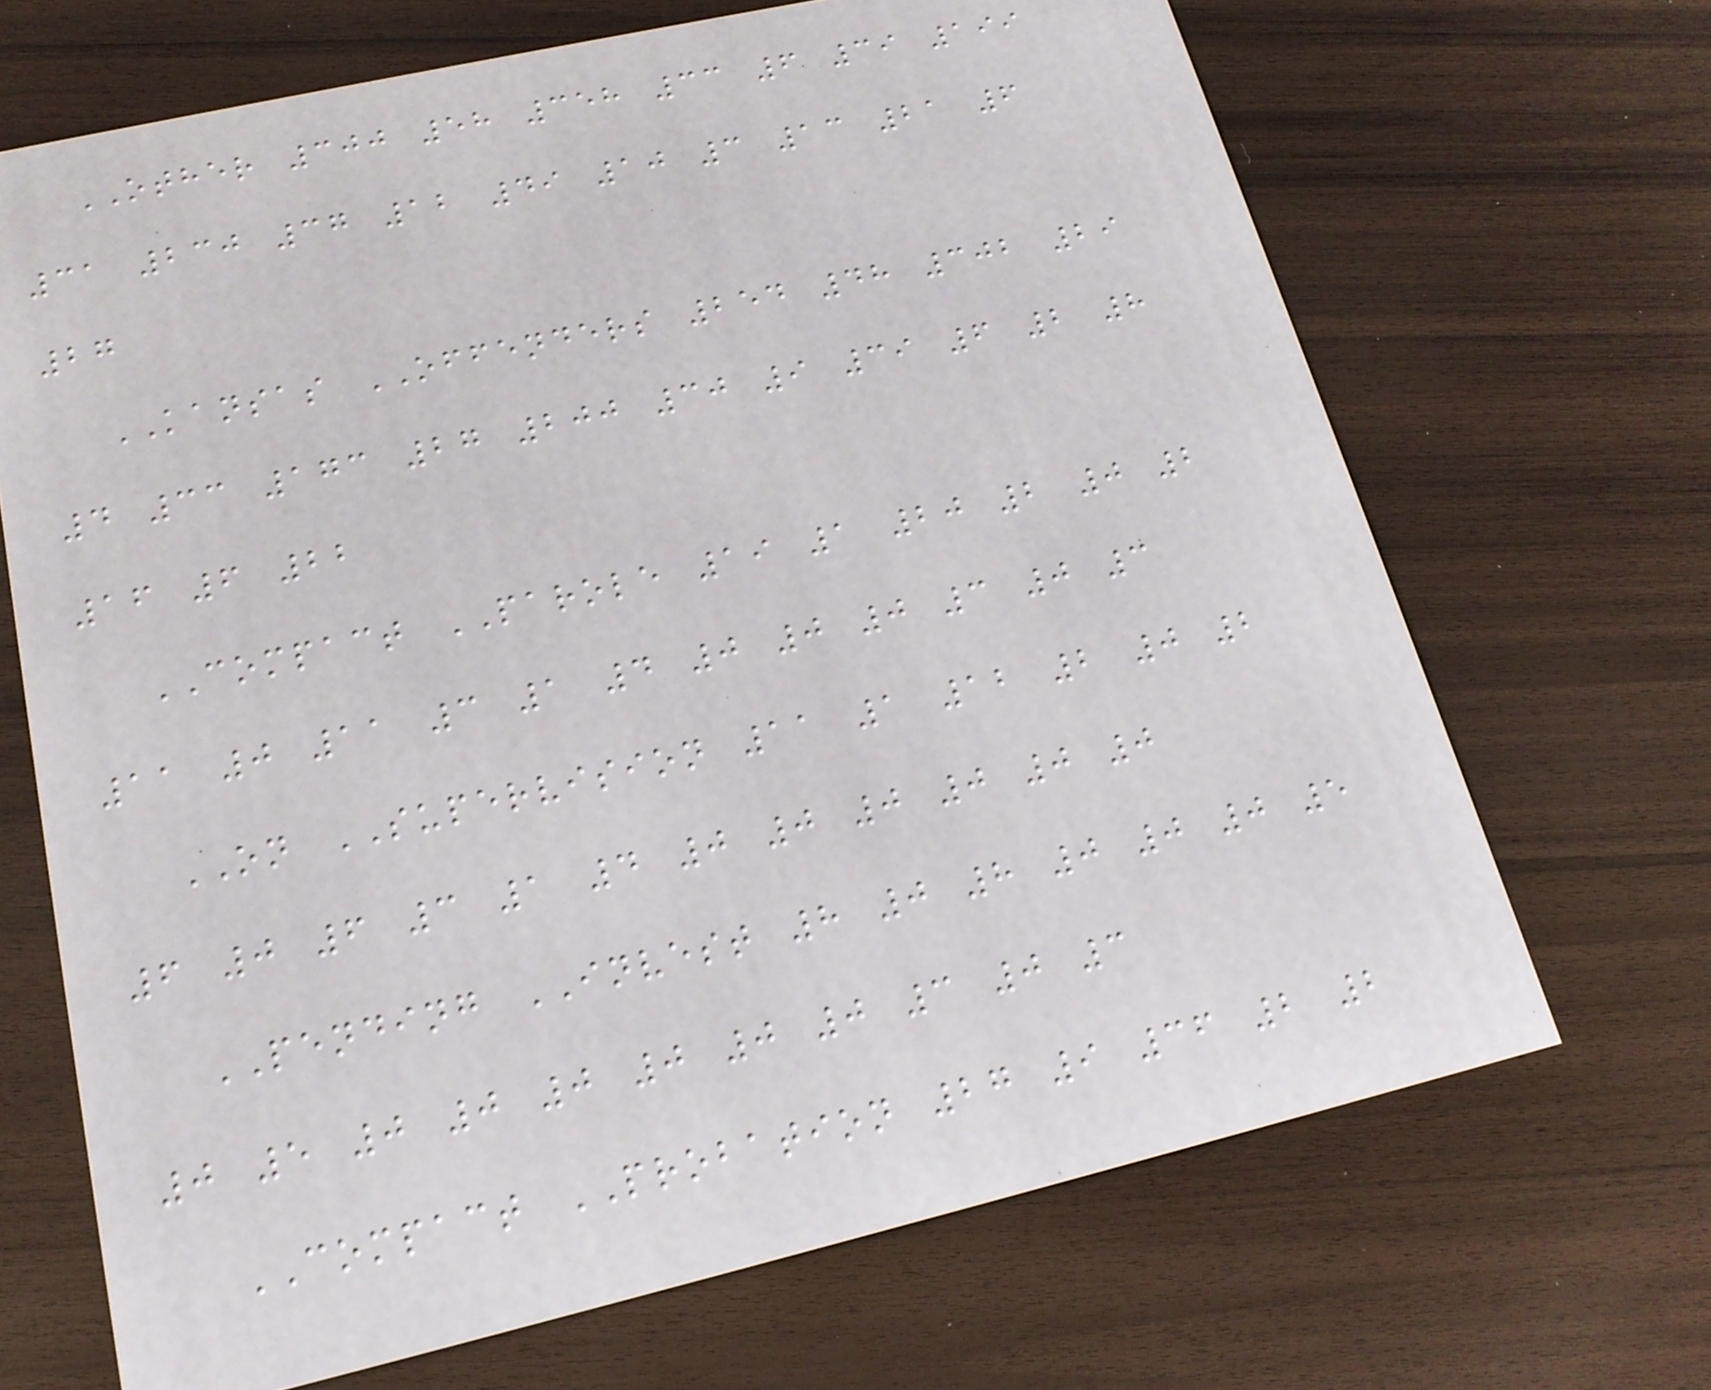OTHER 300 58 358 33 6 39 199
31 230 37 12 49 10 3 13 21 6
27
KANSAS OFFENDERS 254 48 302 29
4 33 173 27 200 30 9 39 6 2 8
16 6 22
COMPACT PAROLE 19 1 20 2 0 2
11 0 11 3 1 4 0 0 0 3 0 3
ON SUPERVISION 11 1 12 2 0 2
6 0 6 3 1 4 0 0 0 0 0 0
PENDING INVEST 8 0 8 0 0 0 5
0 5 0 0 0 0 0 0 3 0 3
COMPACT PROBATION 27 9 36 2 2
